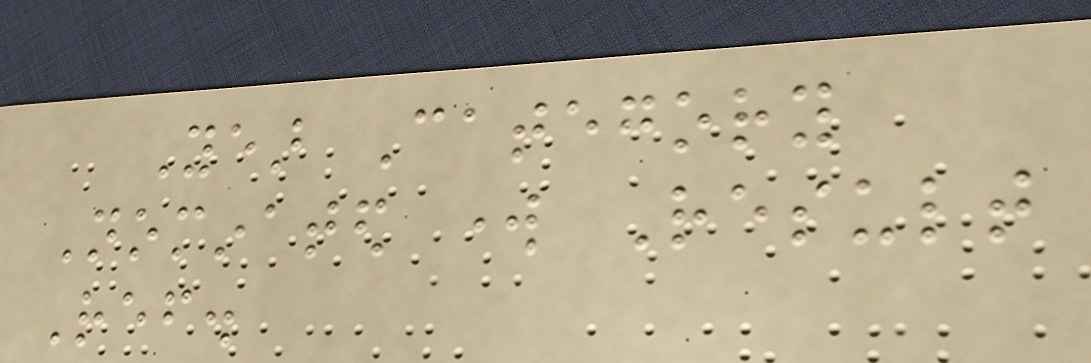Year Category
Nominated work Result
Ref.
